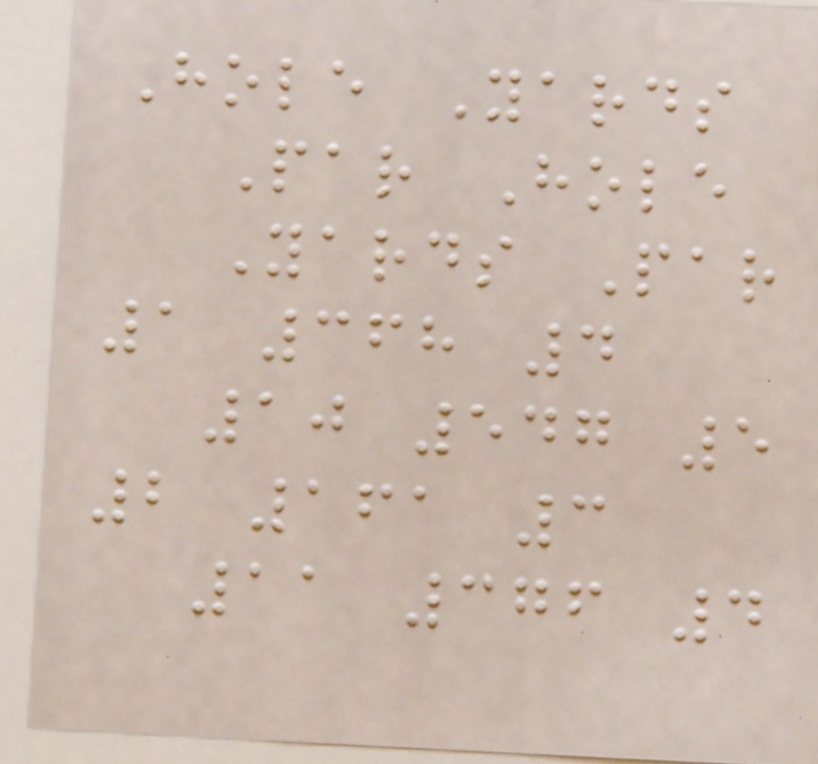Hole Yards
Par Hole
Yards Par
1 368 4
10 547 5
2 161 3
11 376 4
